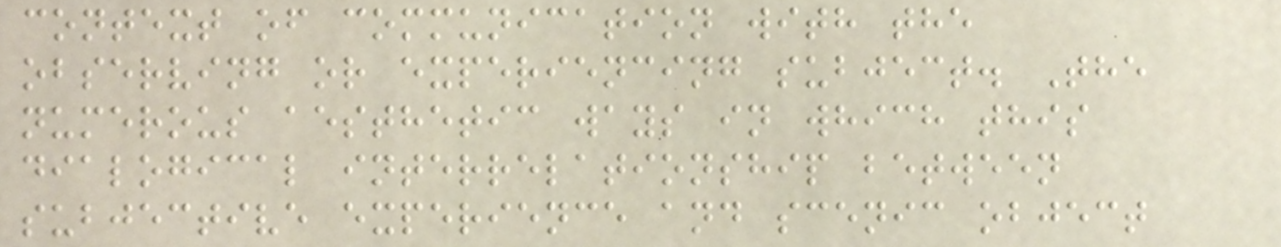context of communication with the
observing or experiencing subject. The
numerous aesthetic ways in which this
dialogical interrelationship between
subjective experience and scenic object
